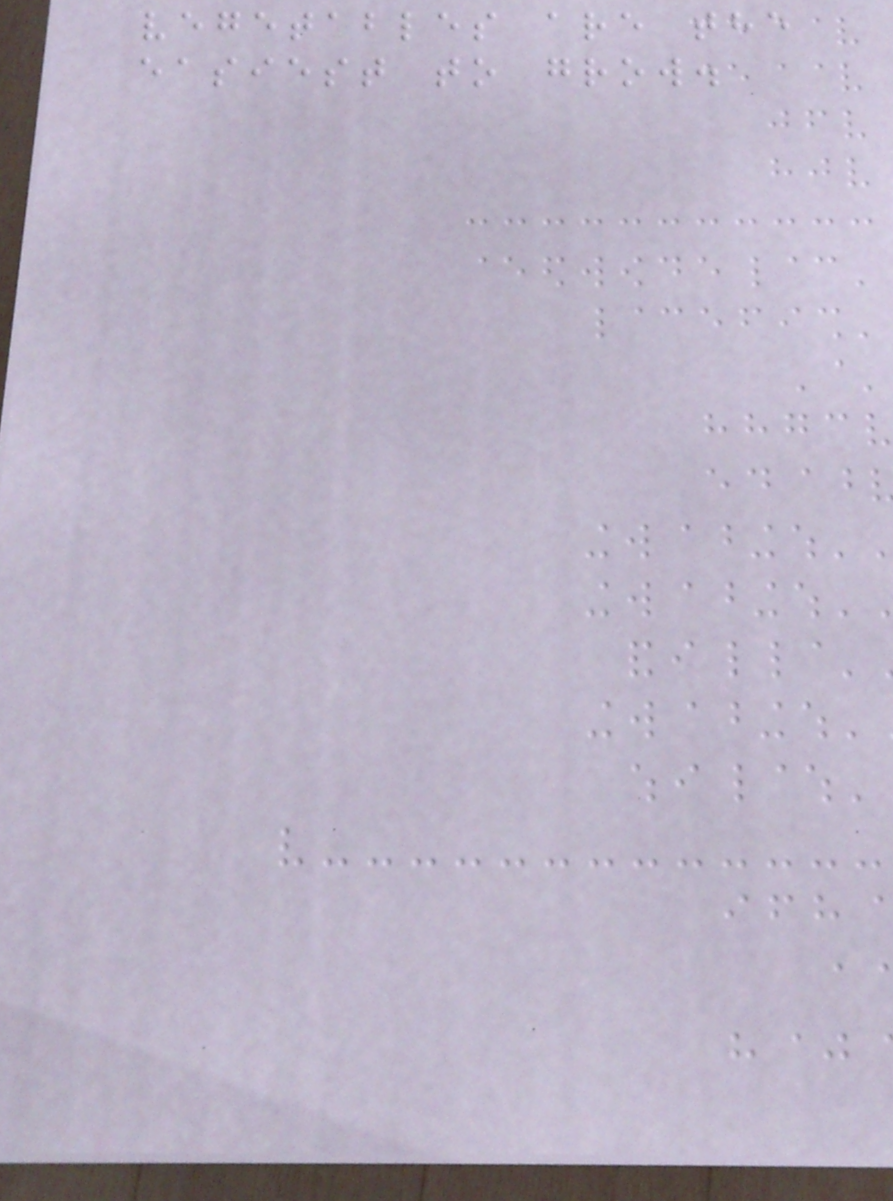vegetables are the
easiest to grow.
